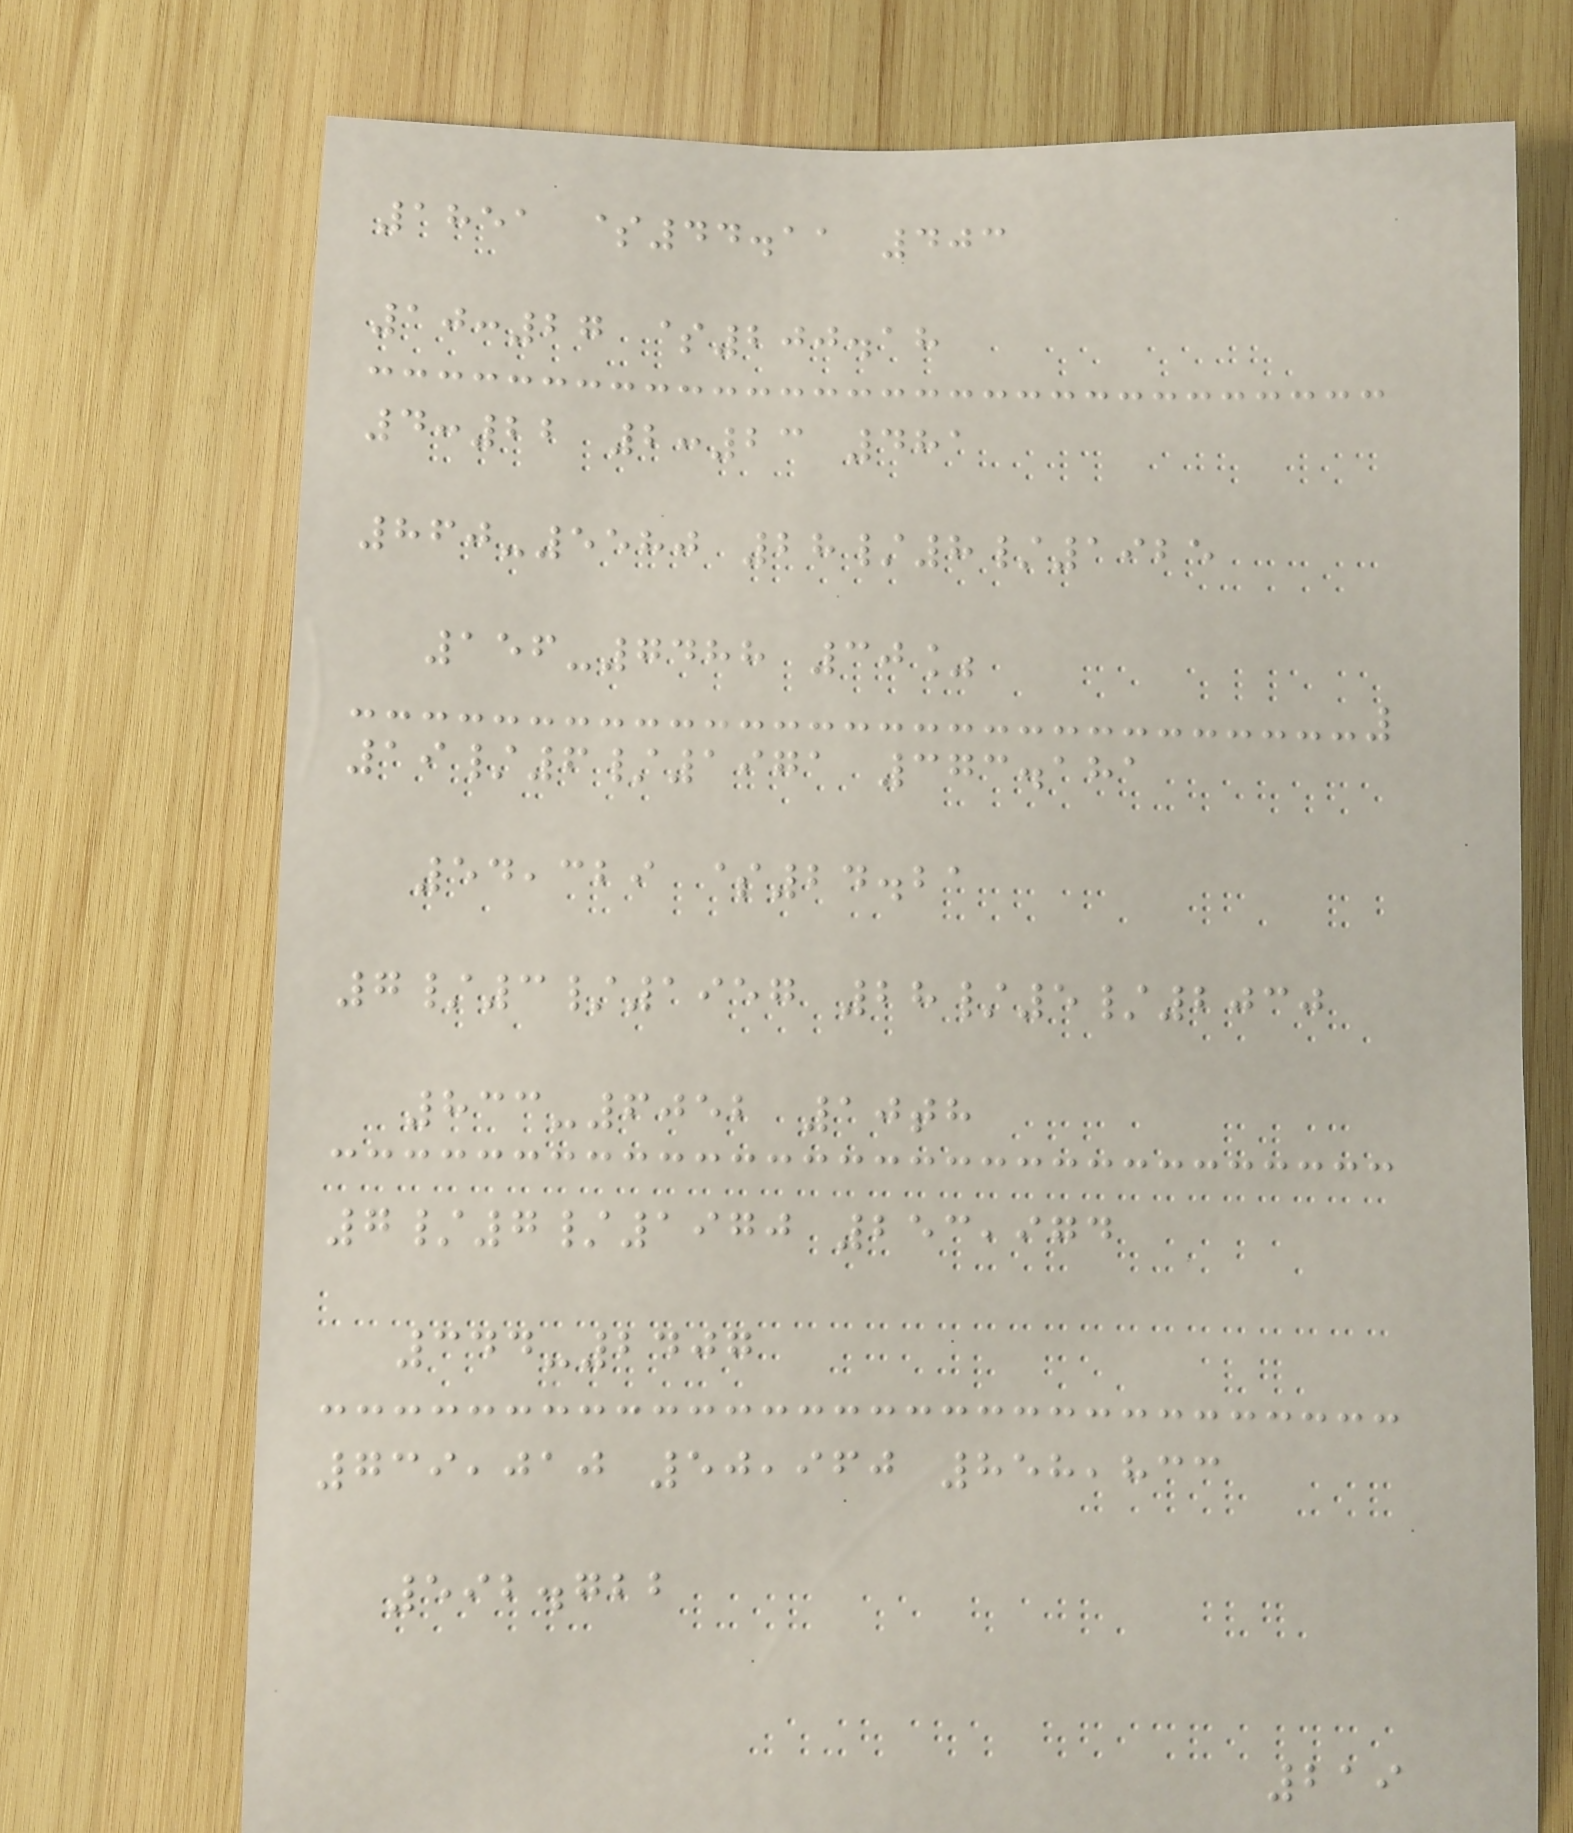1851 $44.11 403
10:27 $200.18
4:22 2:23 481
860-5580 28/8/1925
156-7488 30%
19/6/1971 373.181
54,329 $24.21
7/3/1957 28/5/2030
833-6052 10th
7/7/1970 253,974
344-2407
739,010 50,960 858,833
592.722
219
